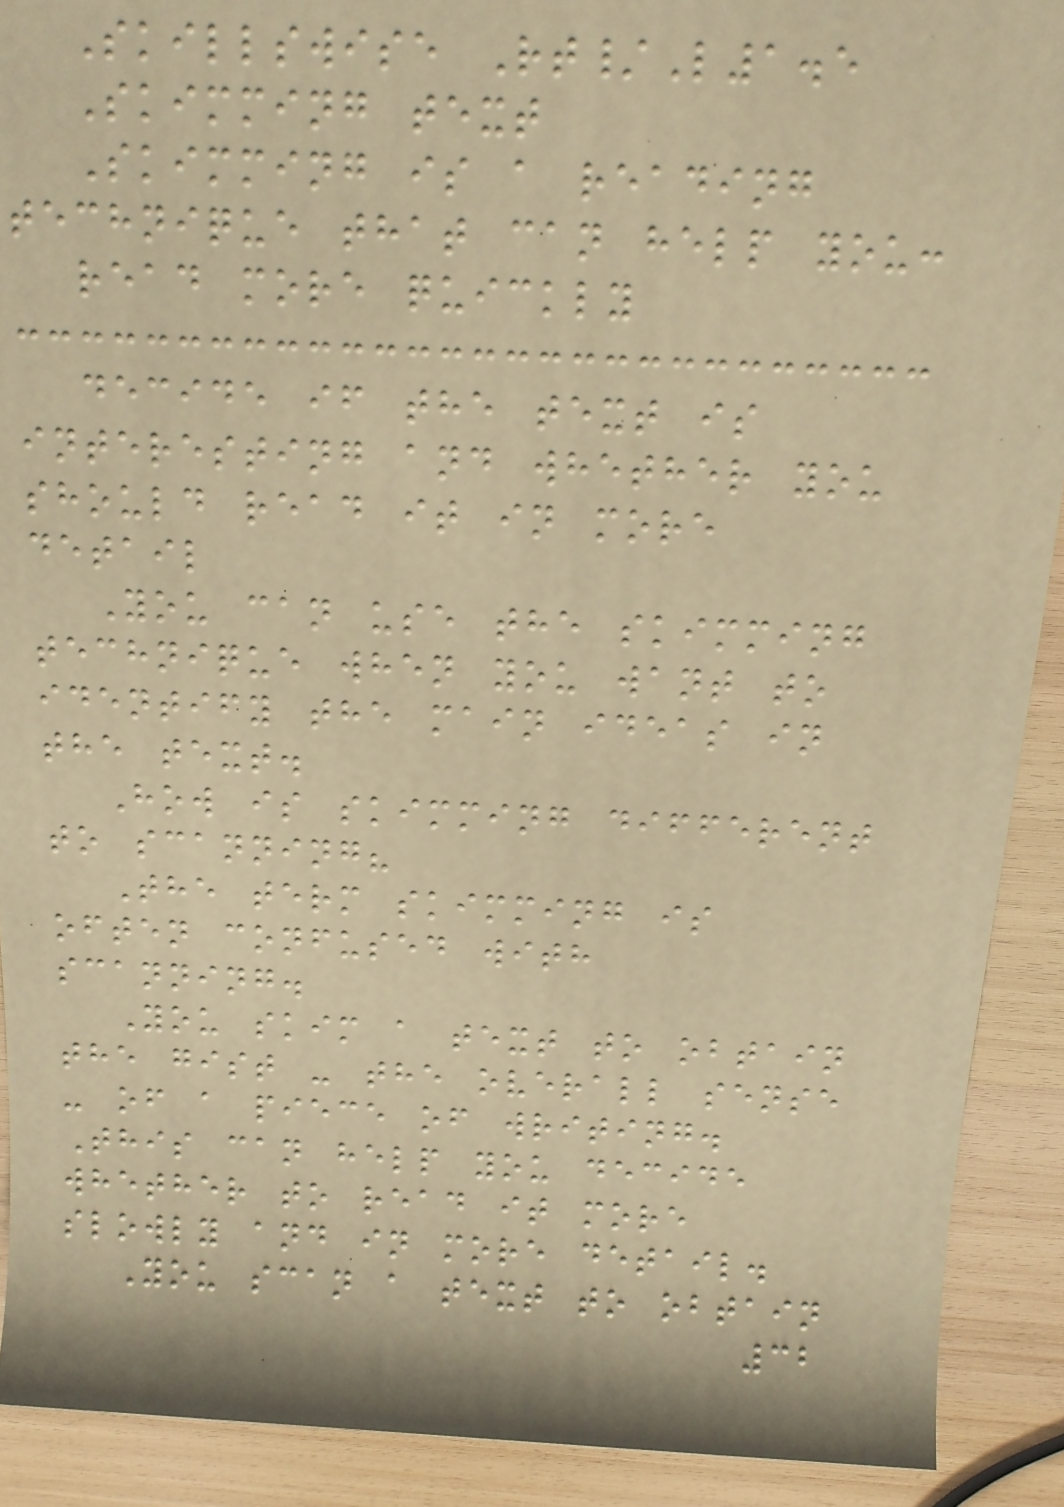Skillswise Rt/L1.5
Skimming text
Skimming is a reading
technique that can help you:
read more quickly
decide if the text is
interesting and whether you
should read it in more
detail
You can use the skimming
technique when you want to
identify the main ideas in
the text.
How is skimming different
to scanning?
The term skimming is
often confused with
scanning.
You skim a text to obtain
the gist - the overall sense
- of a piece of writing.
This can help you decide
whether to read it more
slowly and in more detail.
You scan a text to obtain
32
